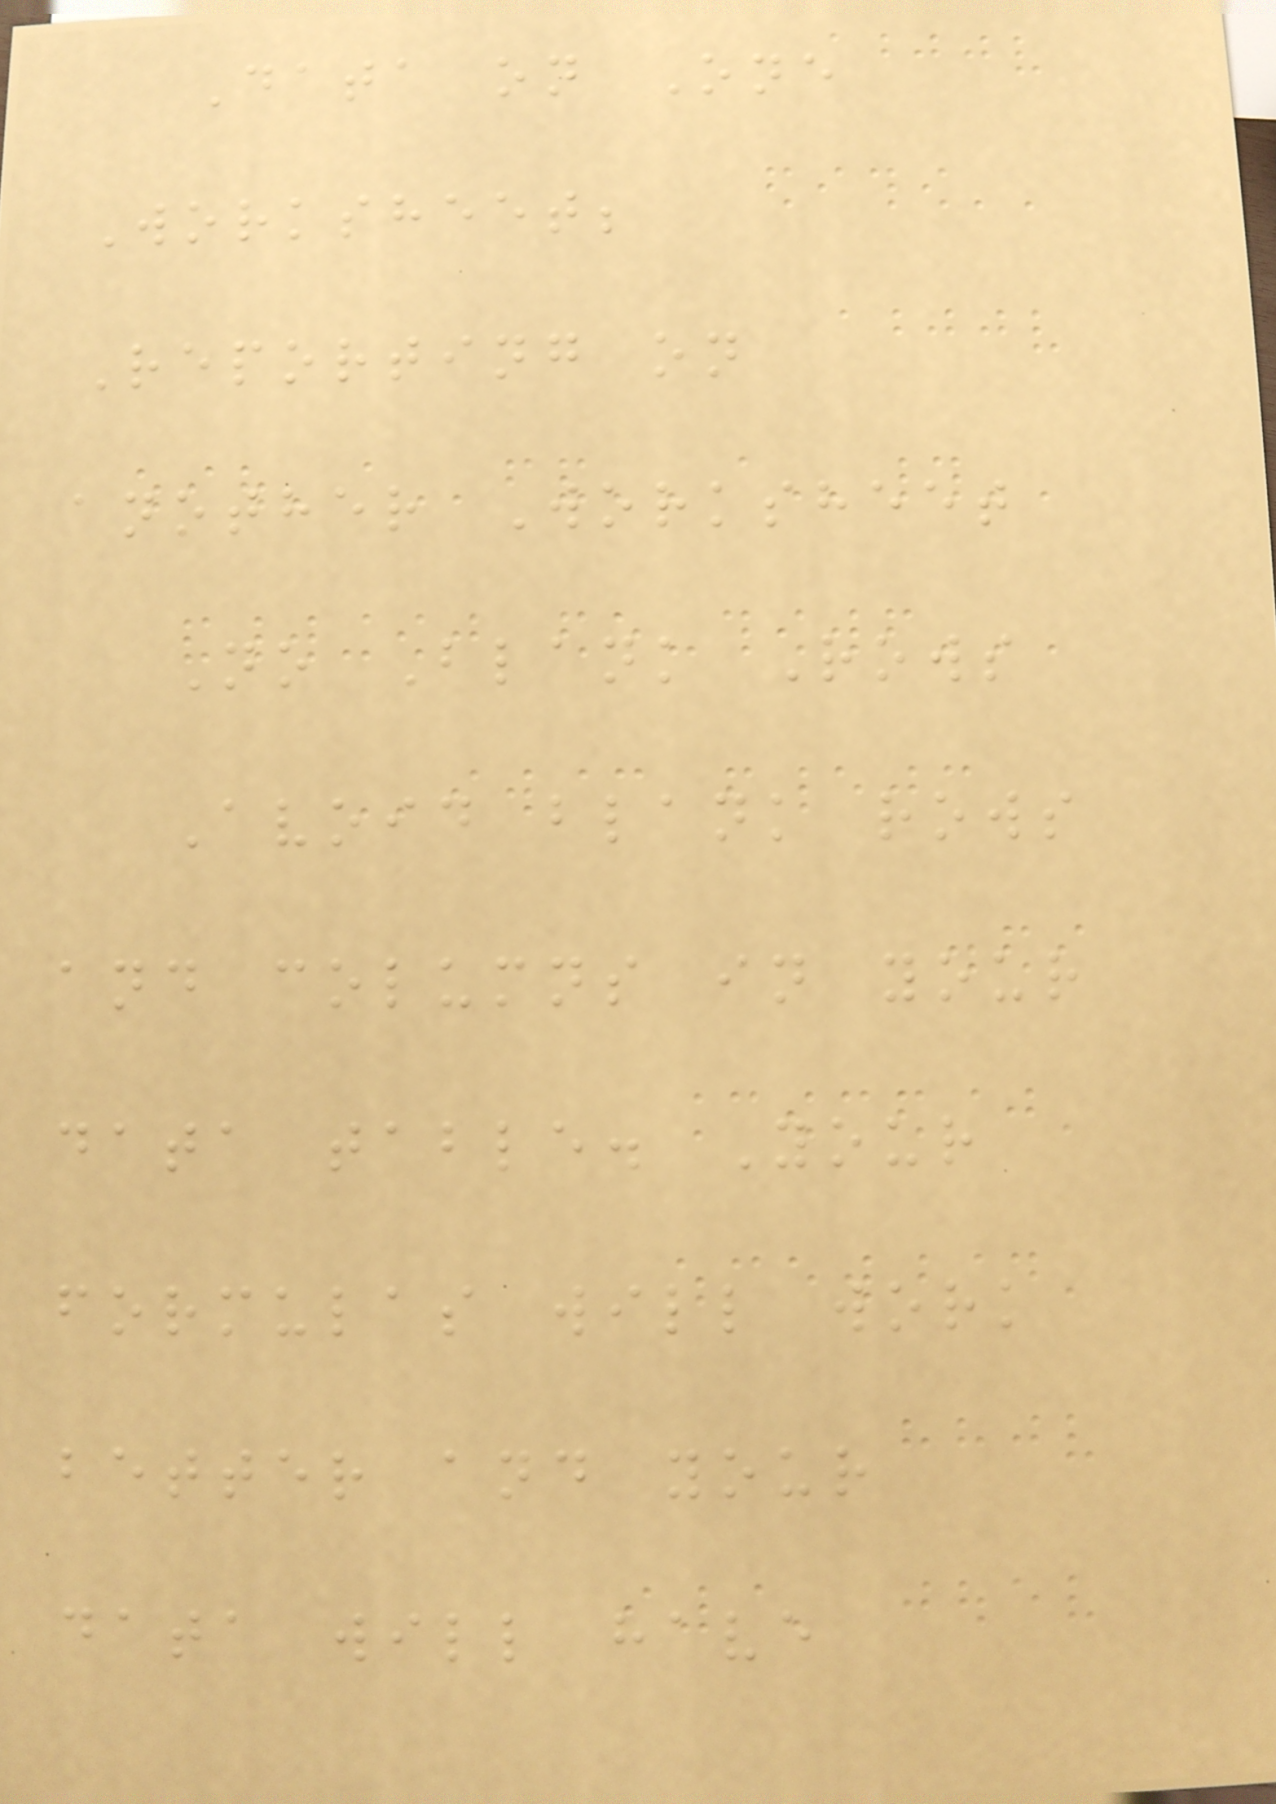Data on One
Worksheet;
Reporting on
another Worksheet
No Blank Rows
Avoid blank rows
and columns in your
data table. Your
formulas will work
better and your
data will have
